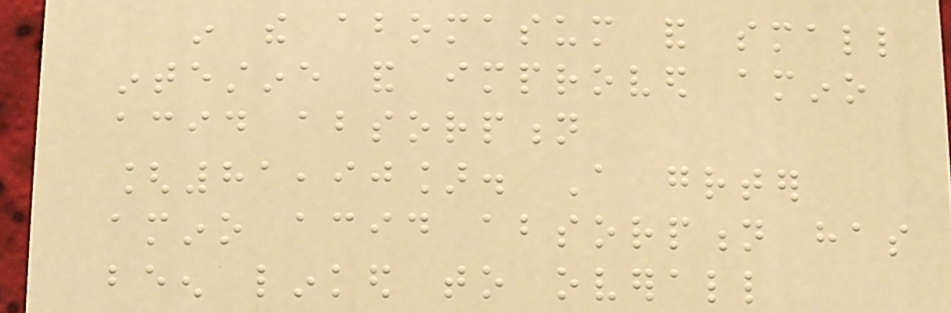in the abomasum and small
intestine and improved amino
acid absorption
[81,90]. A greater
amino acid absorption has
been linked to overall
